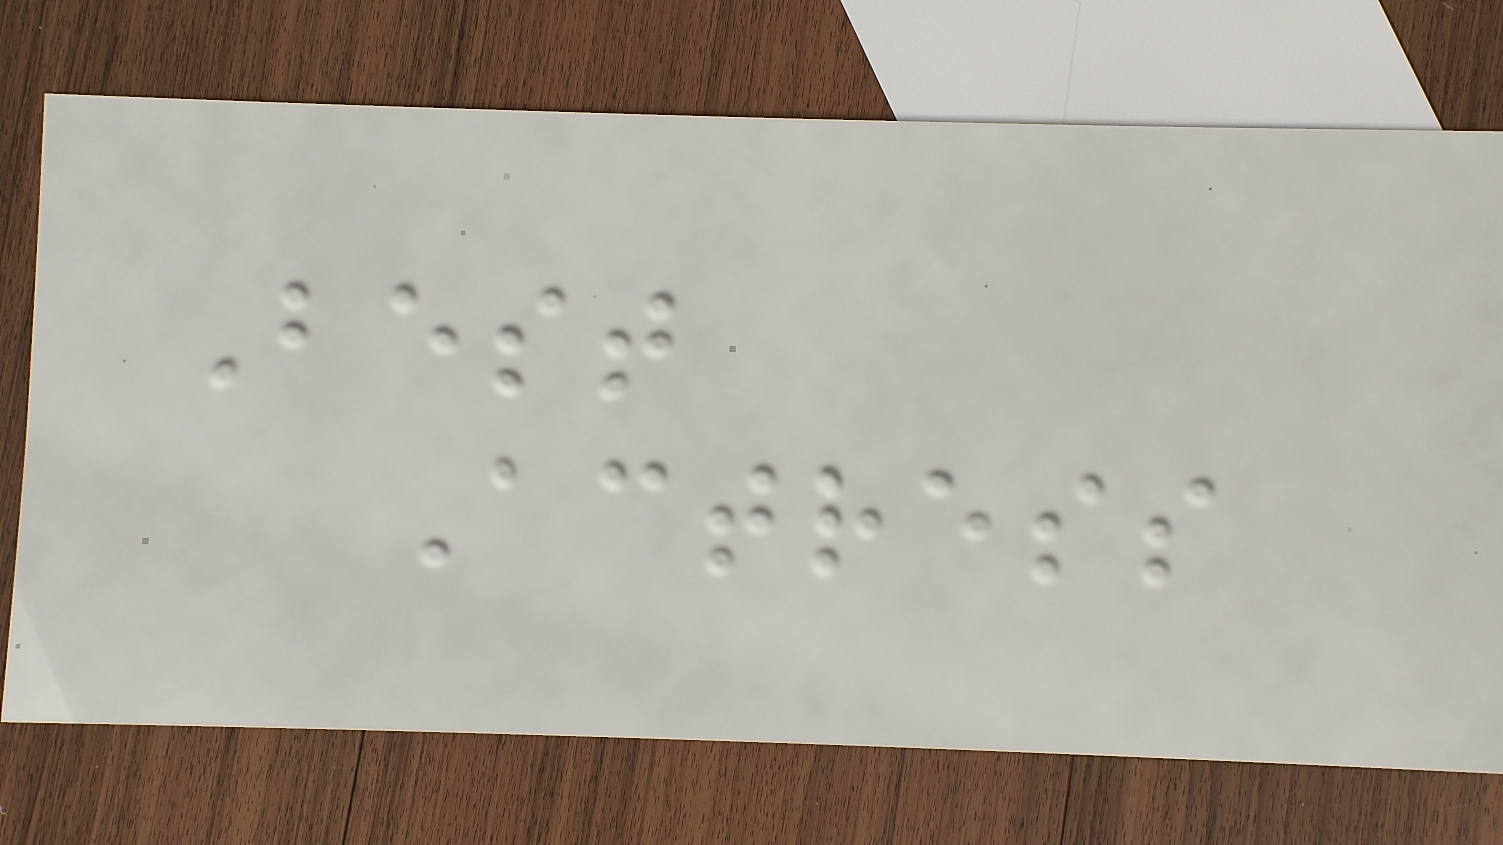Best
Actress
